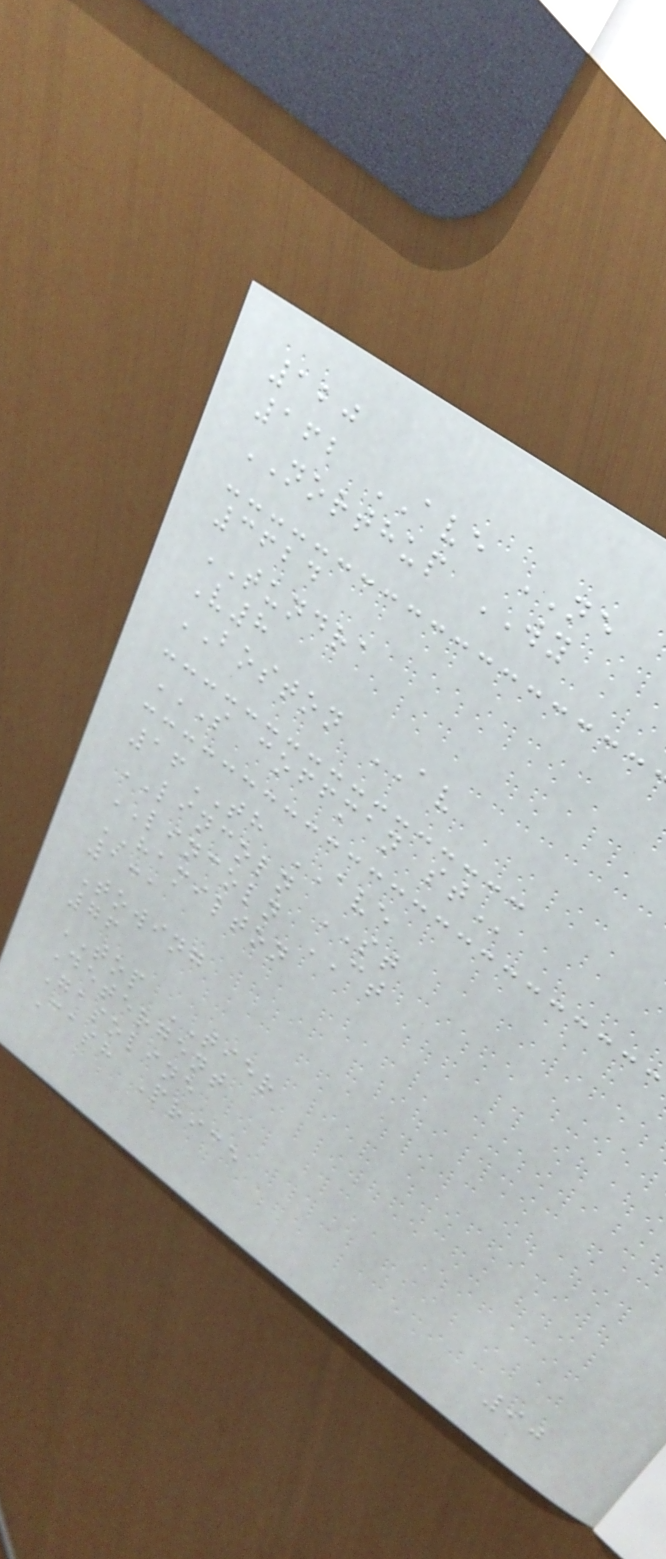120
162 AVE NE
NORTHUP WY
3624
TUNDRA
V8
BOSTON AV
S COFFMAN ST
16TH AVE
LINCOLN ST
LINCOLN CT
HAMILTON
131
Towing
76
TOP TIER
Detergent
Gasoline
Cash Price
90
